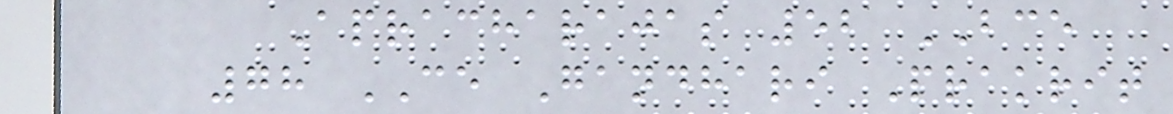Apracharajas 52 BCE
78 CE Gandhari Prakrit
